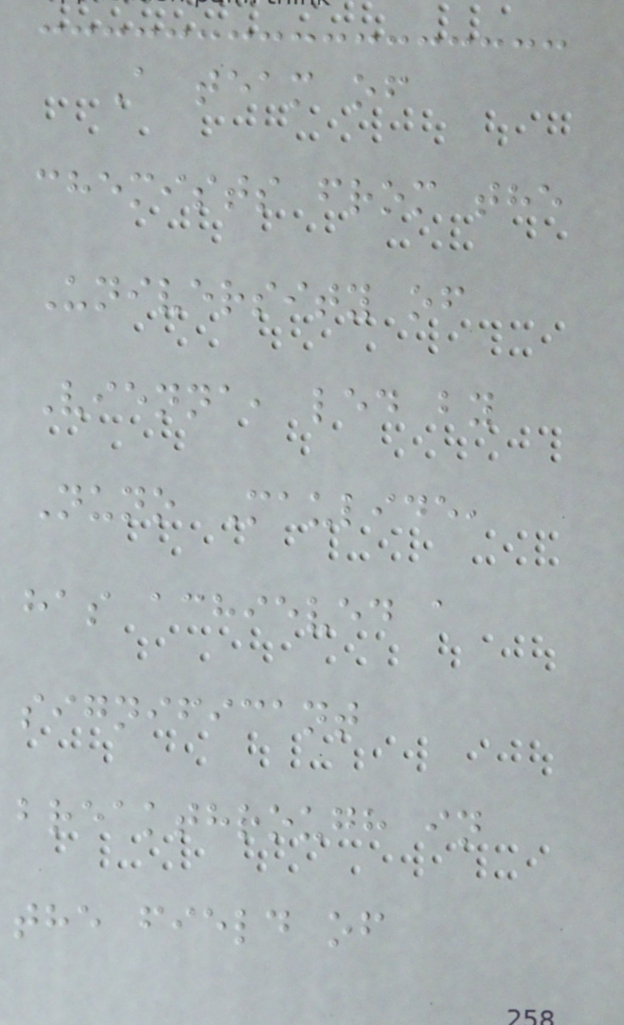A team of
chemists from the
University of
Vienna, led by
Nuno Maulide,
has achieved a
significant
breakthrough in
the field of
